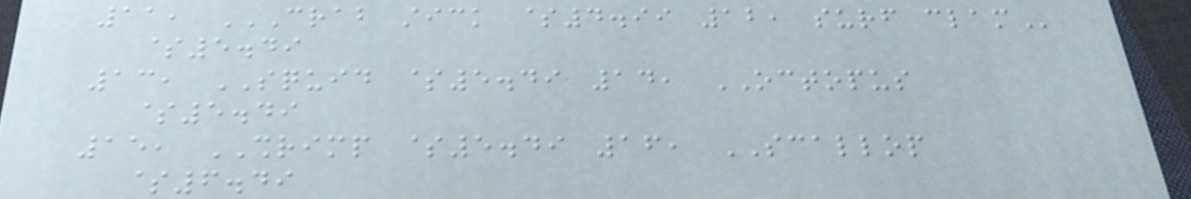11, CRAB STICK $4.99 12, SURF CLAM
$5.49
13, SQUID $5.49 14, OCTOPUS
$5.49
15, SHRIMP $5.49 16, SCALLOP
$6.49
